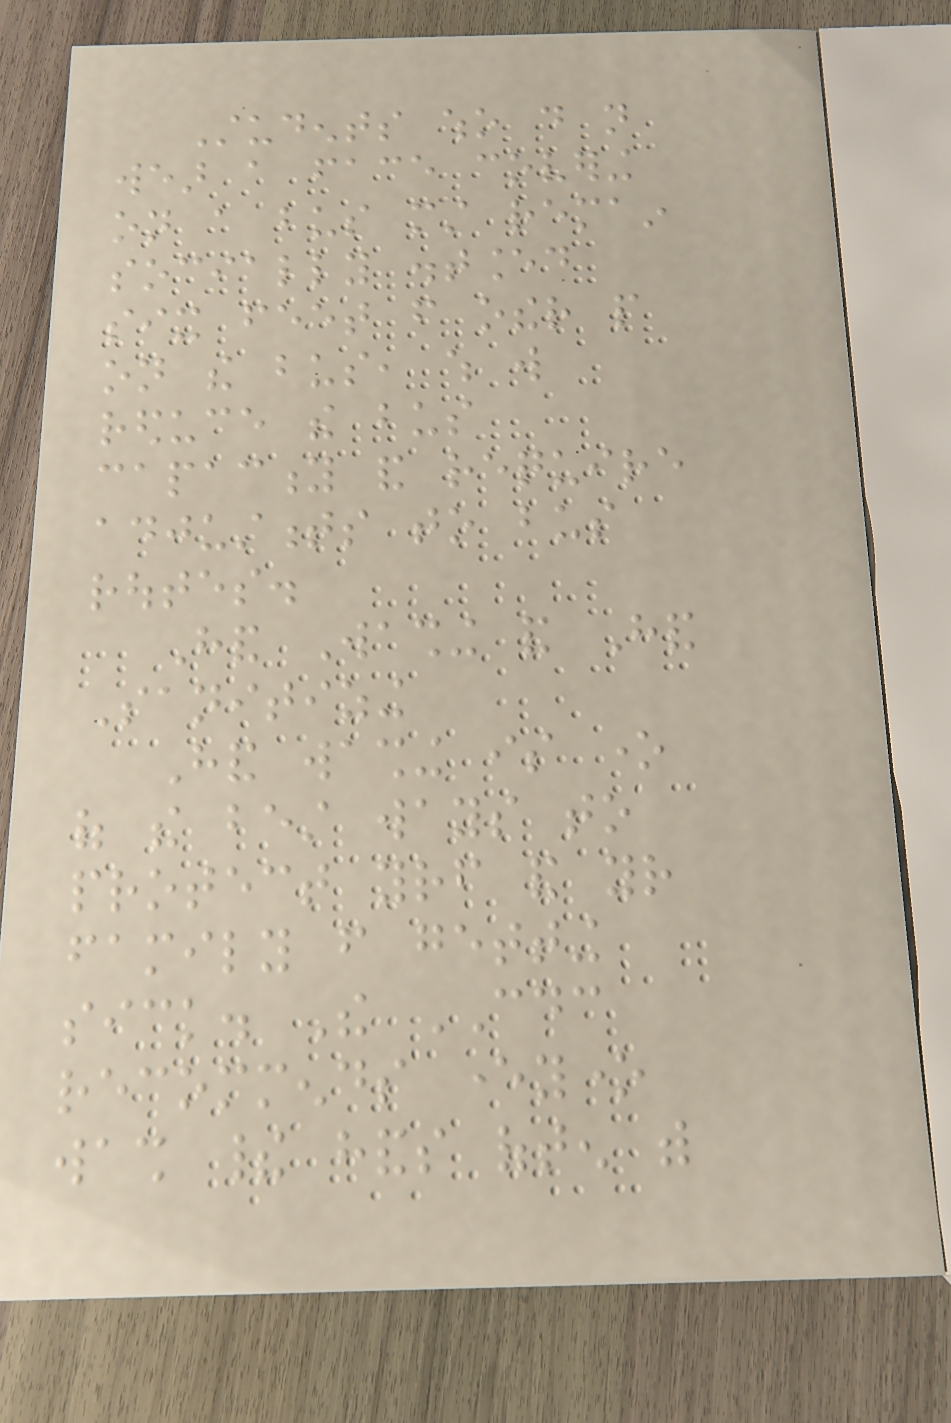Students who do not
wear a face covering
on a bus must remain
socially distanced
six feet from other people
on the bus, which will
reduce the bus
capacity and require
adjustments to bus
routes.
Hand Washing and Hand
Sanitizing
Hand washing is one
of the best ways to
protect yourself and your
family from getting
sick. The CDC
recommends everyone
wash their hands often with
